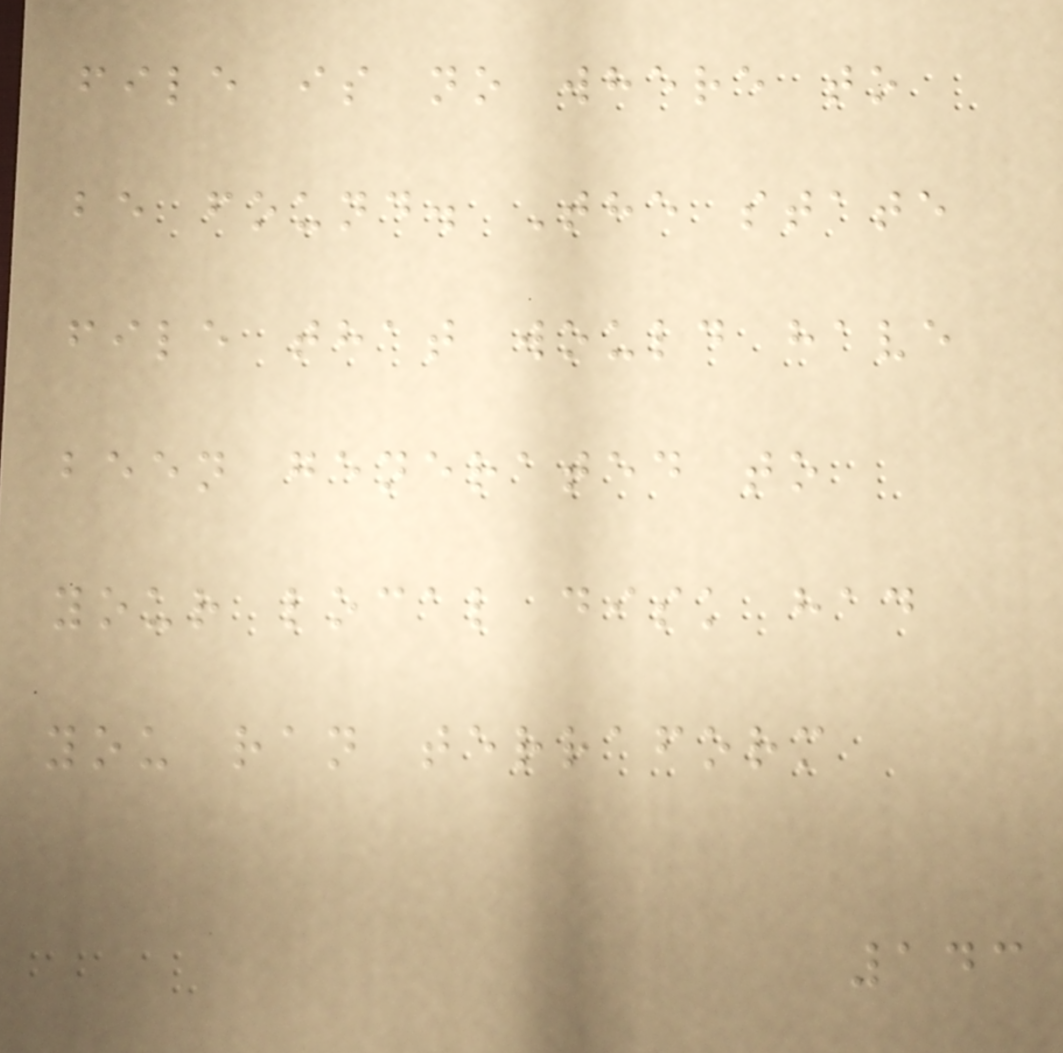file is no where to
be found. The state
file that would have
been generated to
your local disk had
you ran terraform
143
